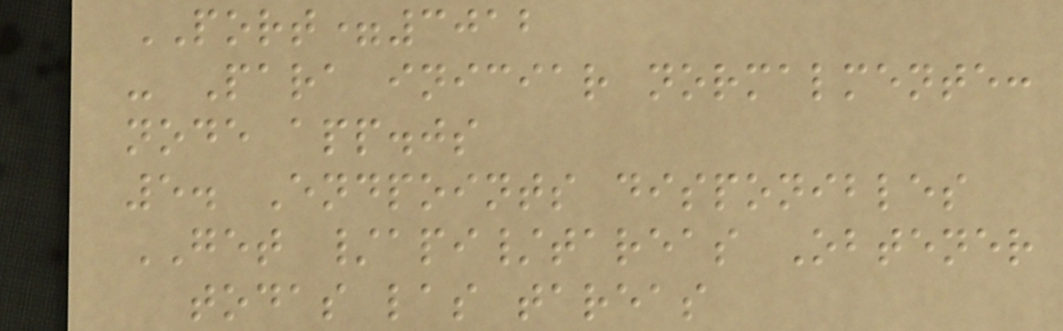PORT=3012
- Para iniciar normalmente:
node app.js
5. Endpoints disponibles
GET /api/tareas Obtener
todas las tareas
